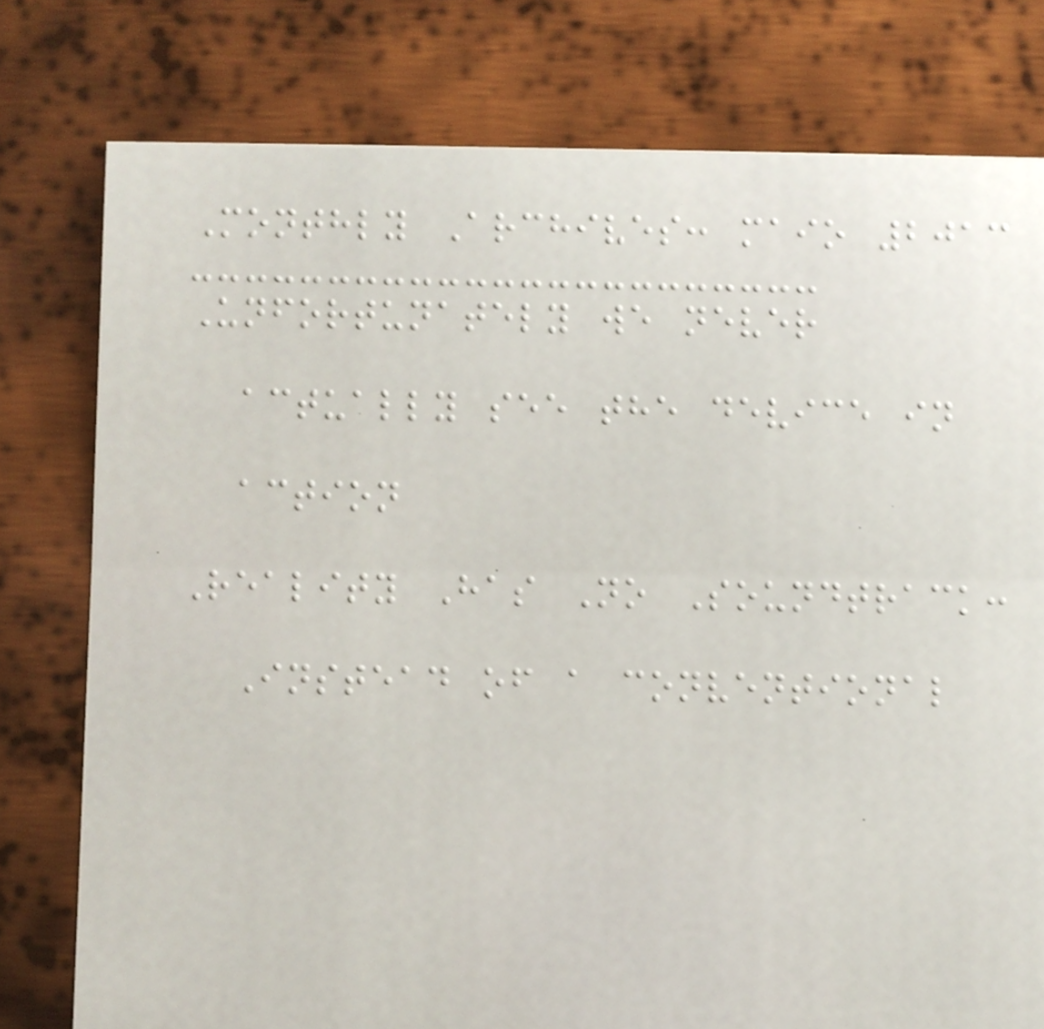Monthly Archives: maio 2013
Unfortunately we never
actually see the device in
action
Reality Has No Soundtrack:
Instead of a conventional
